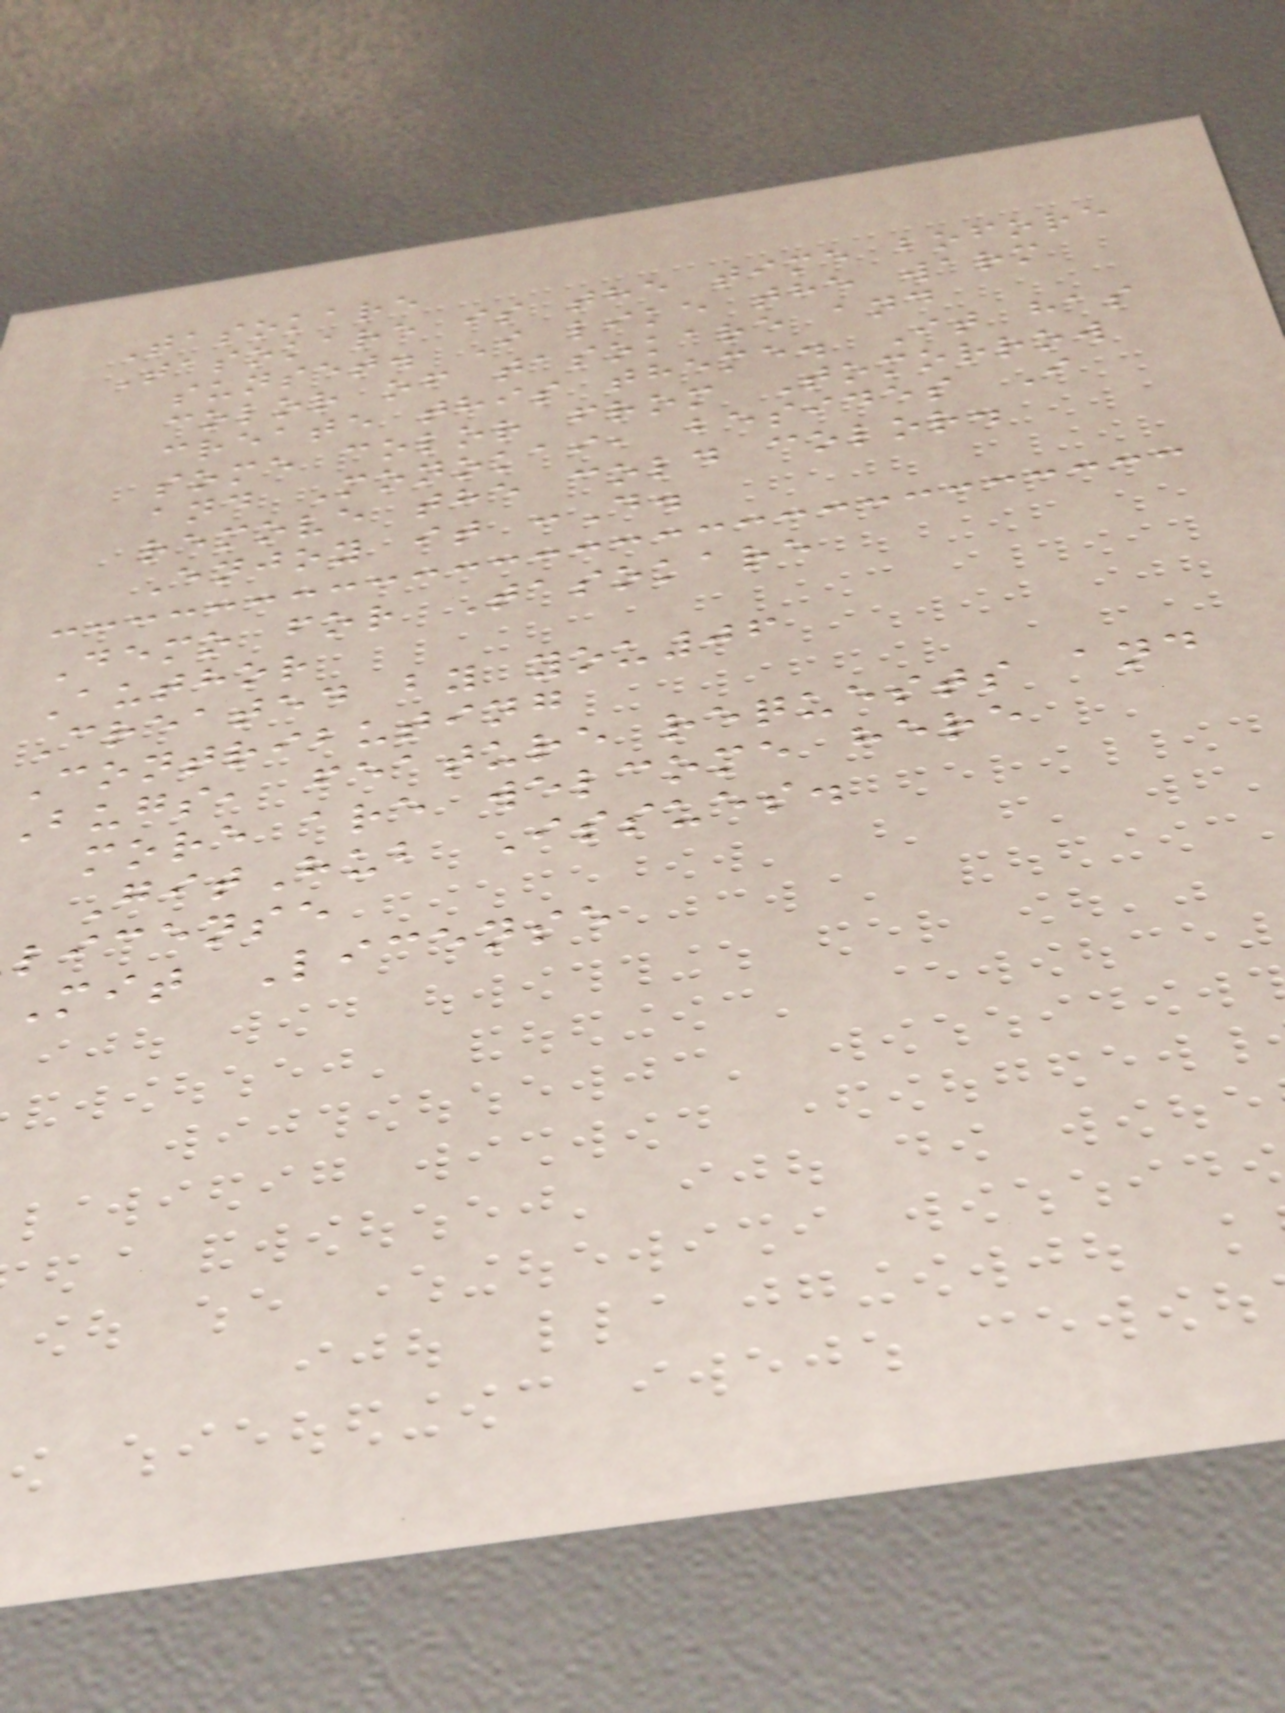Tasokare
Tasokare is the time bofore
sunset. I like the warm
color of tasokare and
create this theme. It has
some color from Tomorrow
and Monokai, besides I
remove the cold color.
Enjoy it :D.
Demo for Tasokare
Author
Created by you06
Contributing
Bugs, feature requests and
more are welcome here
GitHub Issues.
license
mit License
